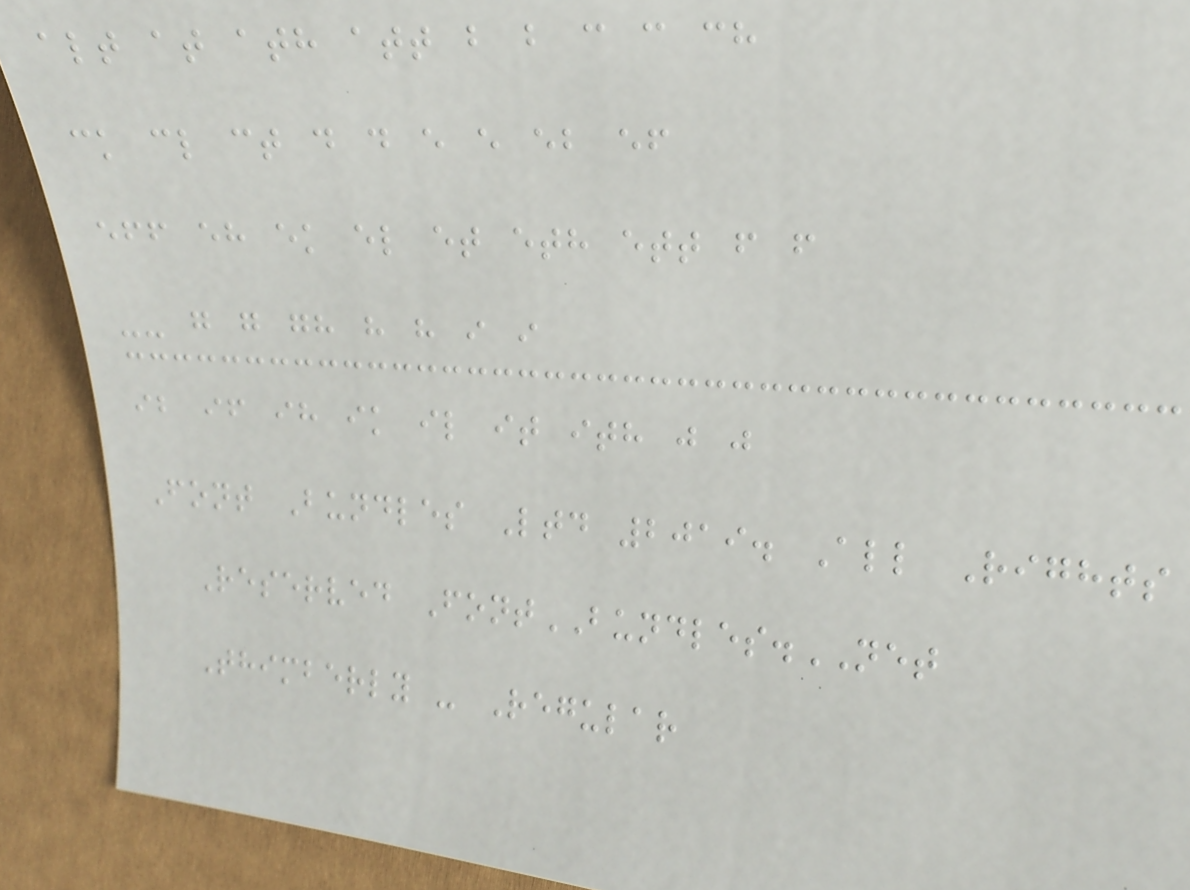alt at ath att b b c c ch
ck cl ct d d e e eb ef
eff eh ek el et eth ett f f
-- g g gh h h i i
ib if ih ik il it ith j j
Font Bundles Ltd 2019. All Rights
Reserved FontBUNDLES.NET
Thimberly - Regular
